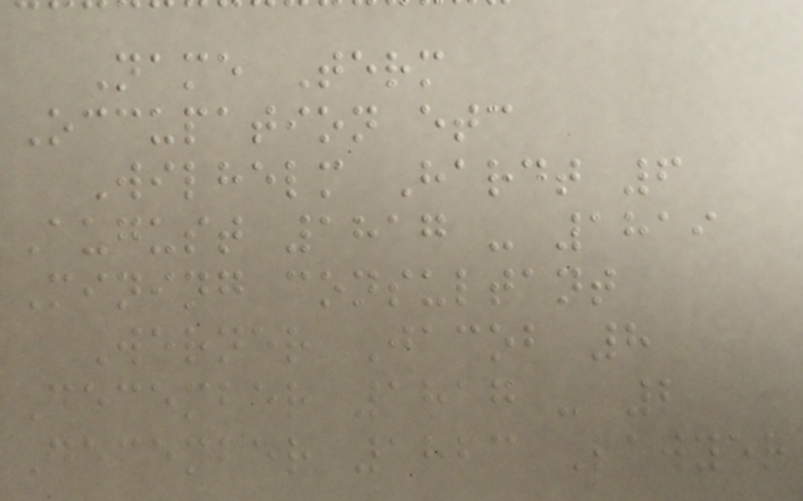Name Term
Occupation etc
Wilhelm Hardt 6
August 1817 - 1819
Mining consultant
Werner Jacob 8
December 1817 - 2
December 1823 Lawyer
